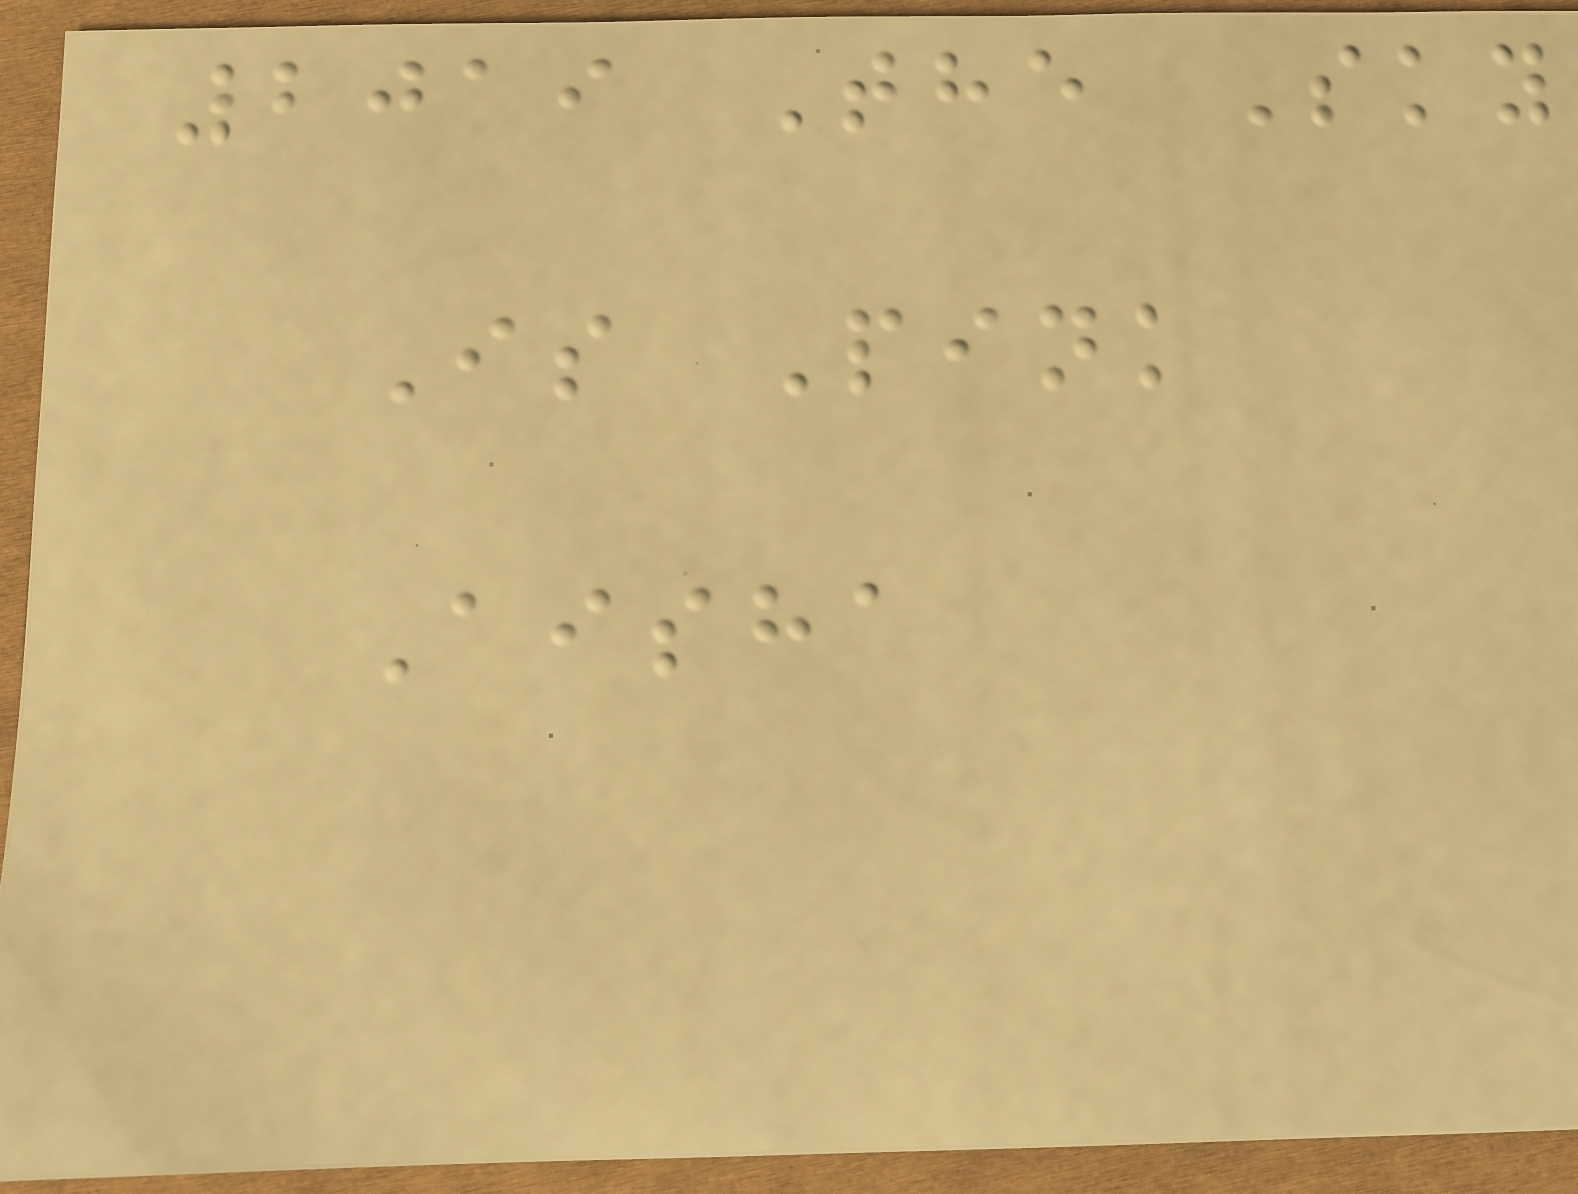2019 The Sky
Is Pink
Aisha
